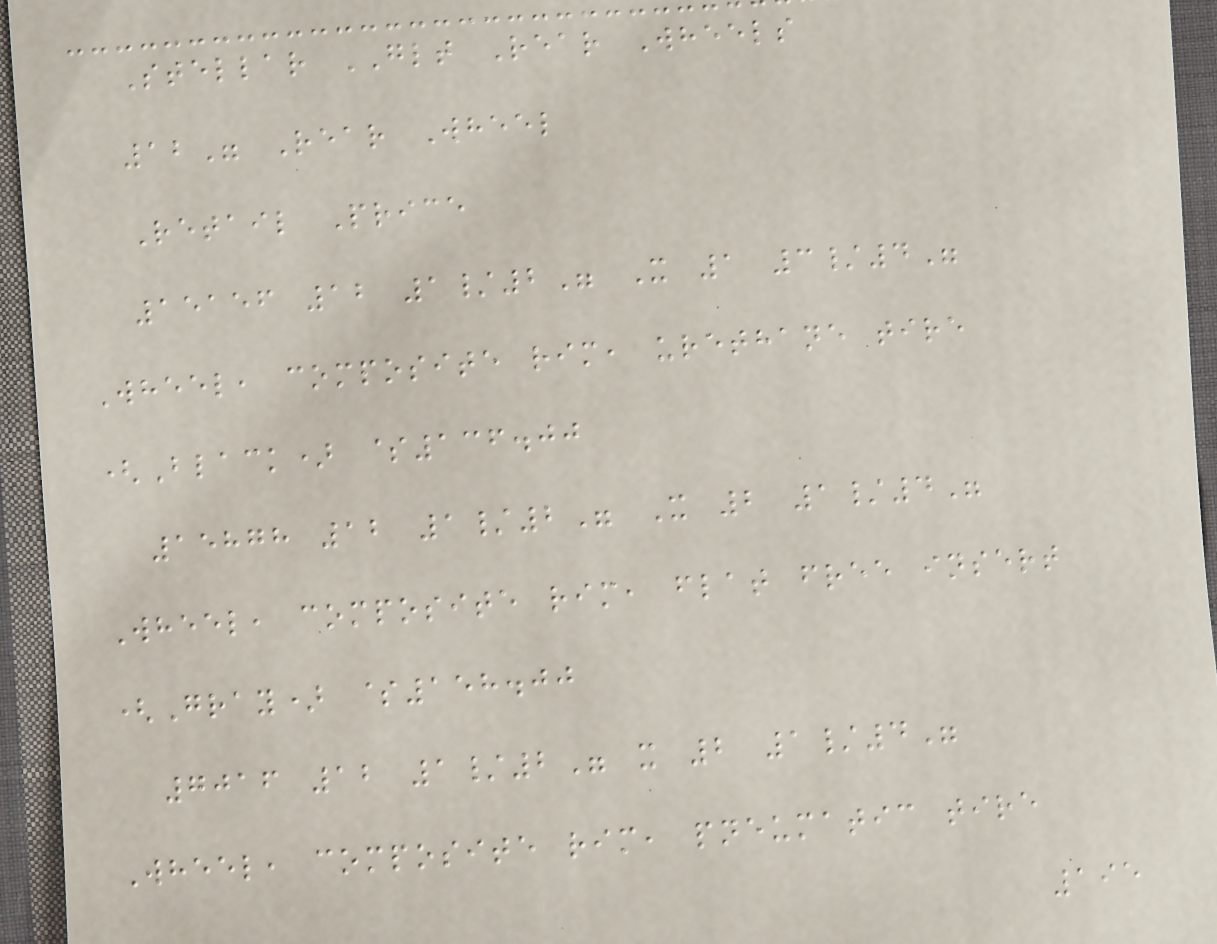Stellar GLT Rear Wheels
12" Rear Wheel
Retail Price
15156 12 1/2" X 1 3/4"
Wheel, composite rim, urethane tire
(Black) $136.00
15878 12 1/2" X 2 1/4"
Wheel, composite rim, flat free insert
(Gray) $158.00
7016 12 1/2" x 2 1/4"
Wheel, composite rim, pneumatic tire
195
